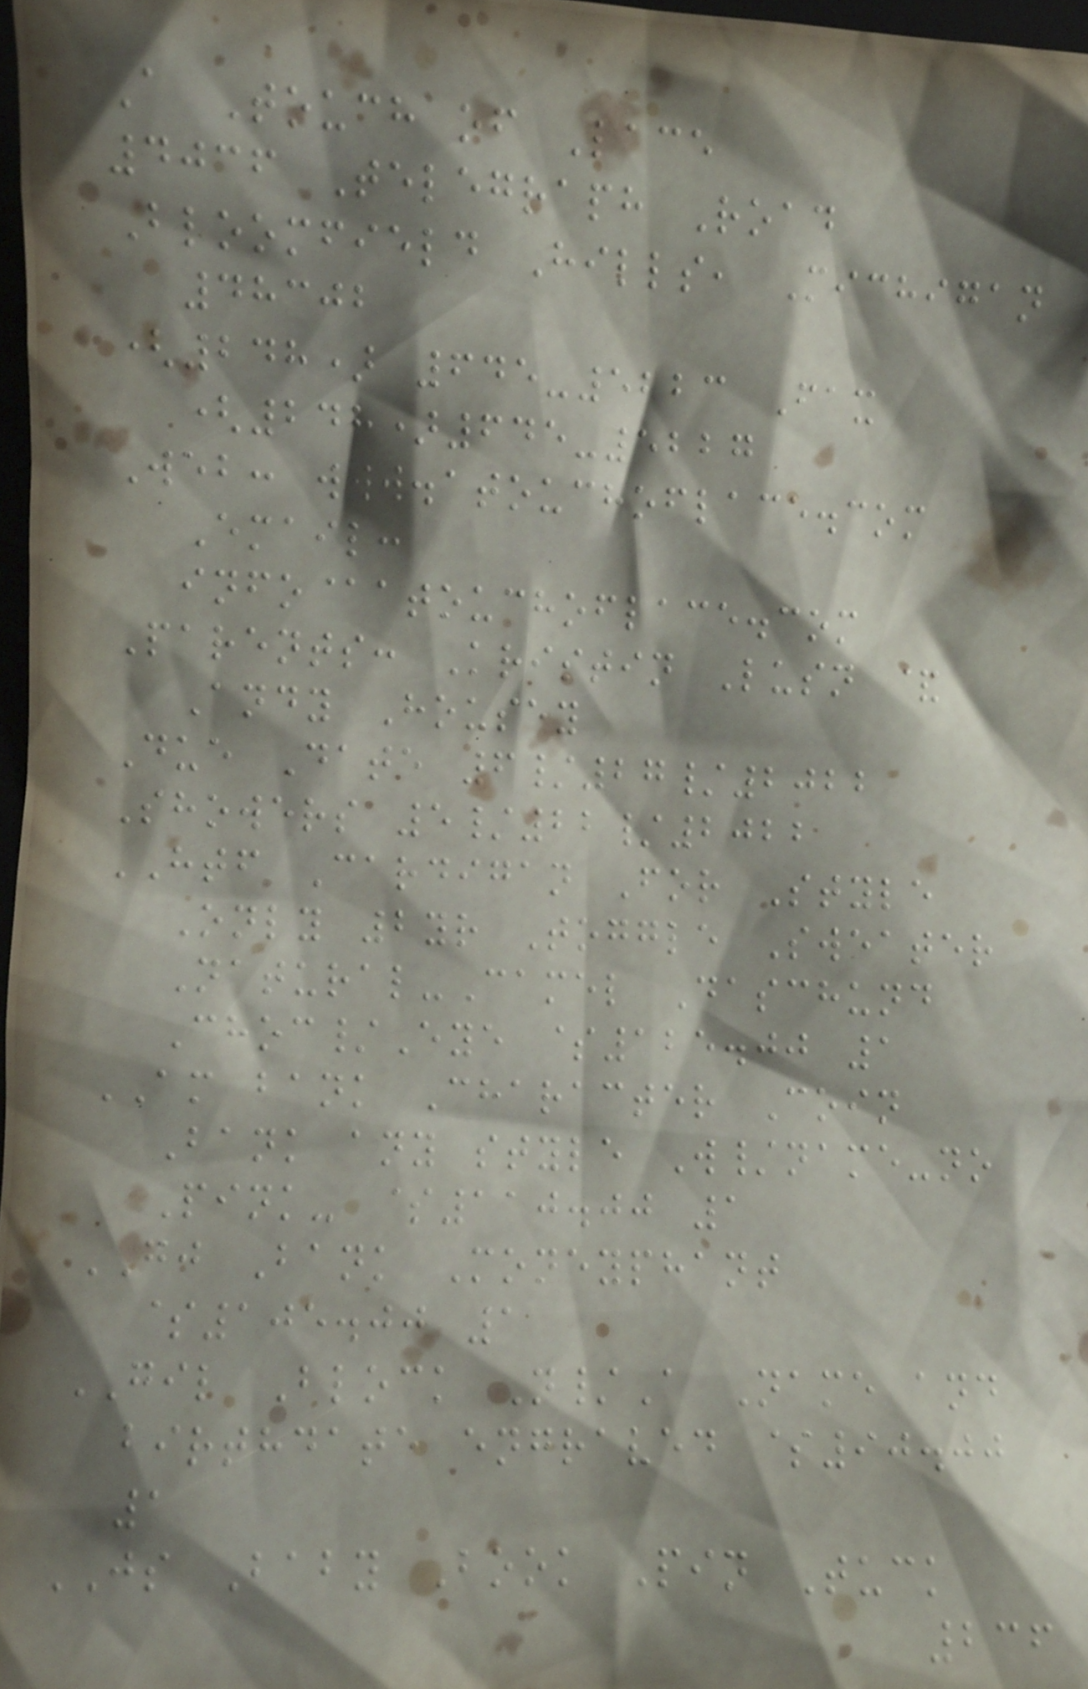A Touch of Lace
4036 Telegraph Road
Bloomfield Hills, Michigan
48302
(248) 645-5223 Fax
(248)645-5227
Web: www.atouchoflace.com
Email:
info@atouchoflace.com
Parents: Kristin Lusn &
Andy Housey
Due Date 6/27/2022
Showers 5/22/2022
HTF Cardigan For Style
Only 2yr Toggle Sweater
Natural-Camel Daschund
Choc/Eye $125.00 1
AM bank Character Coin
Bank any style W/name-no
Pink- $110.00 1
GJ Bank Moneyphant
$105.00 1
GIL Block N/A Name and
birthdate engraved $90.00
1
JS Baby Book Pin Tuck
236
